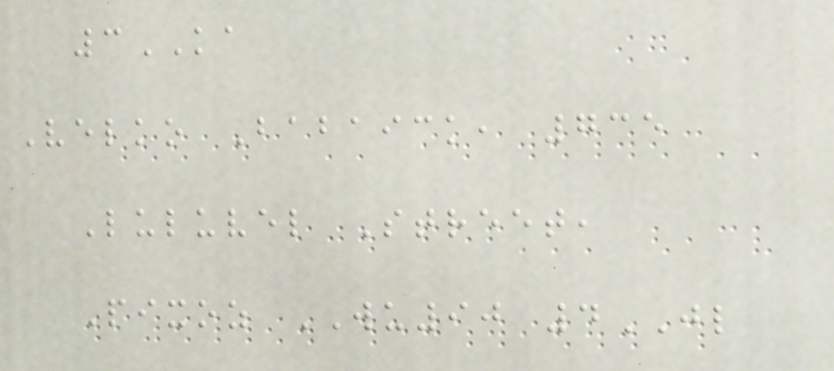3KA
Velko Babaick, 735
Luluvel Street,
Pixoz WU90 4JL
